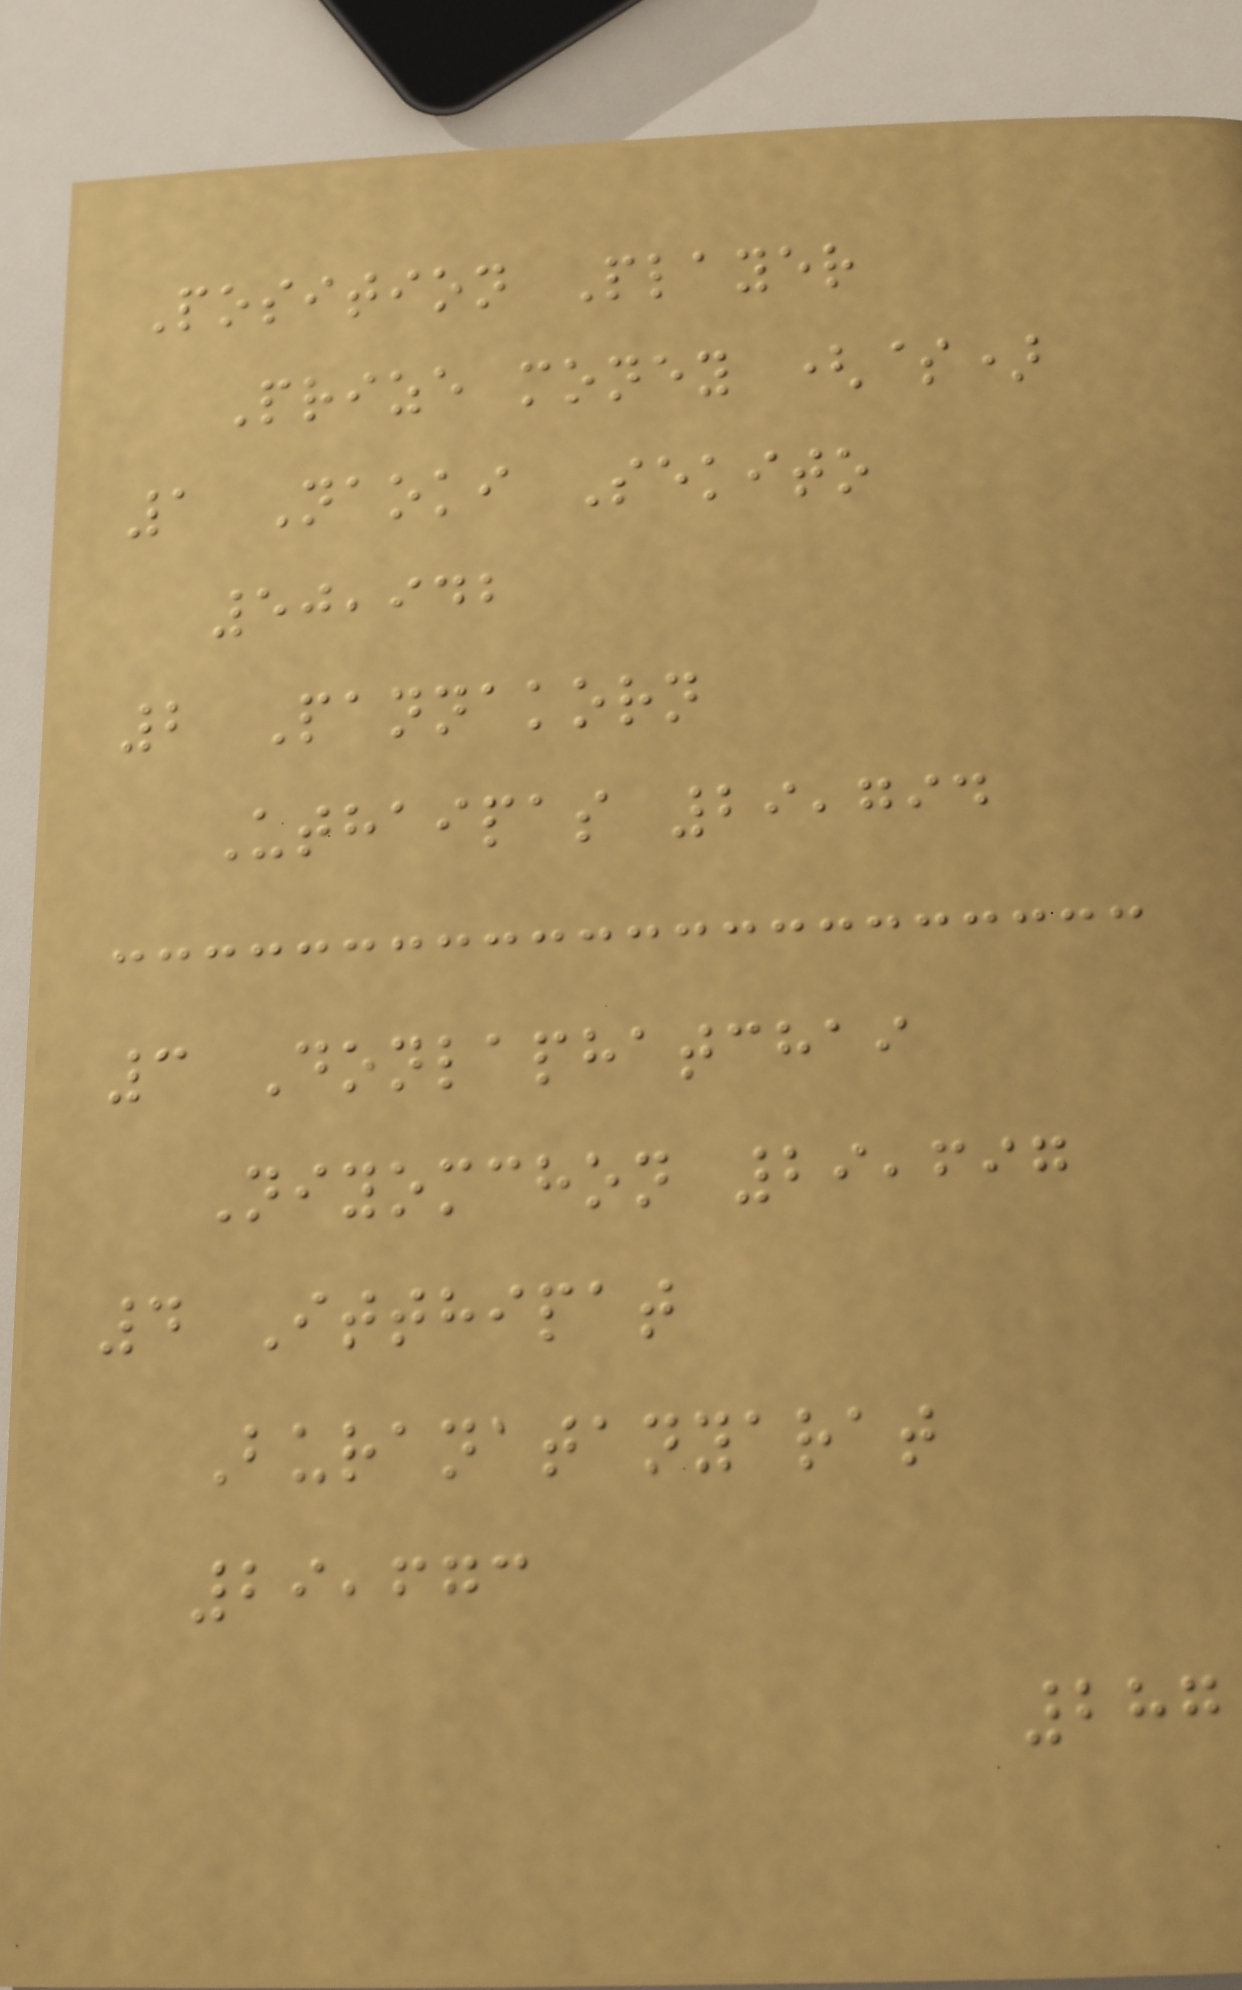Position Player
Prize money ($)
1 Naoki Sekito
50,942
2 Pannakorn
Uthaipas 29,794
3 Donlaphatchai
Niyomchon 29,697
4 Itthipat
Buranatanyarat
29,673
287
